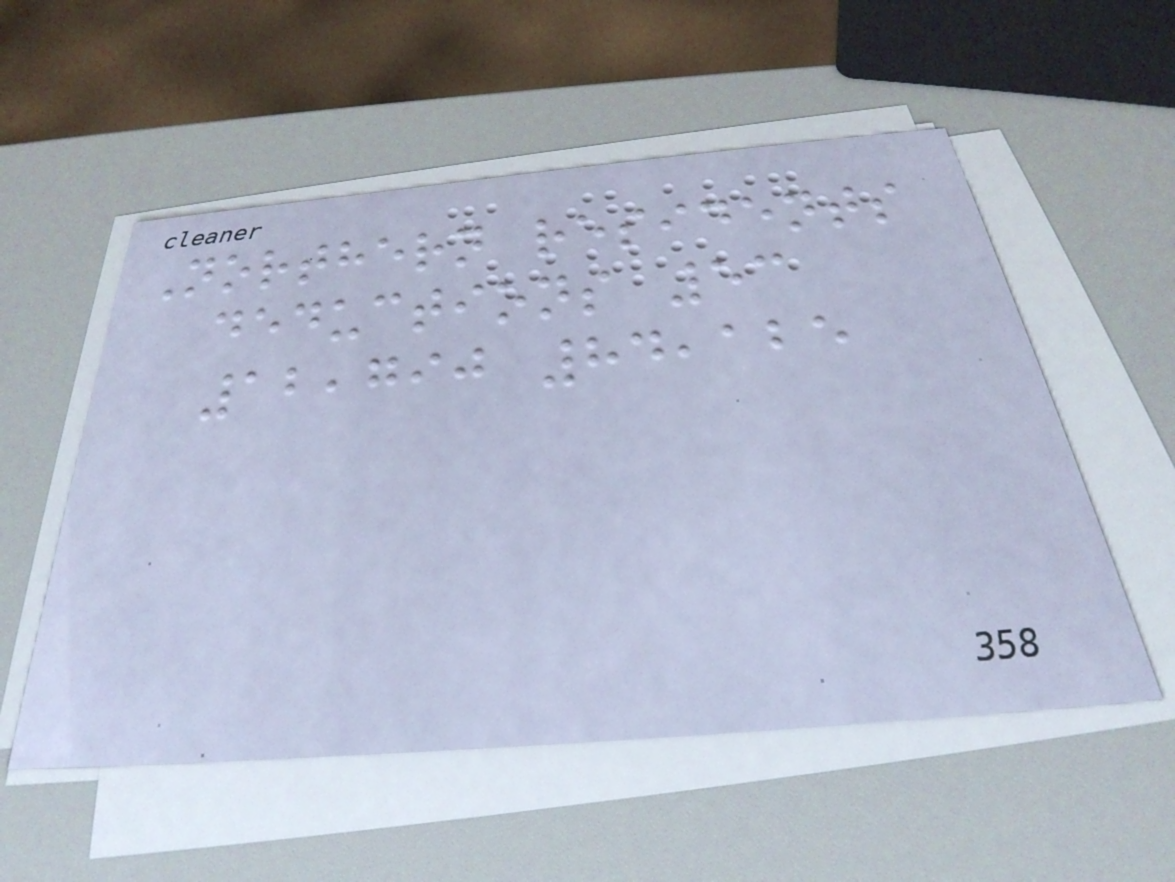Northern residents
deductions 53
12,790 84,125
